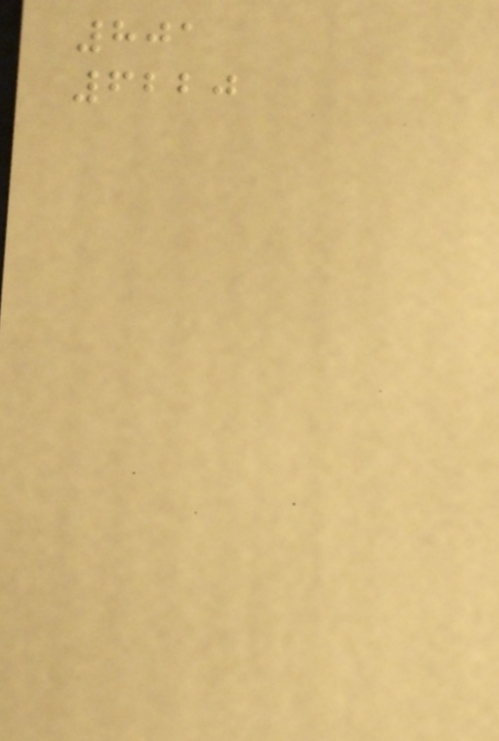801
6220
